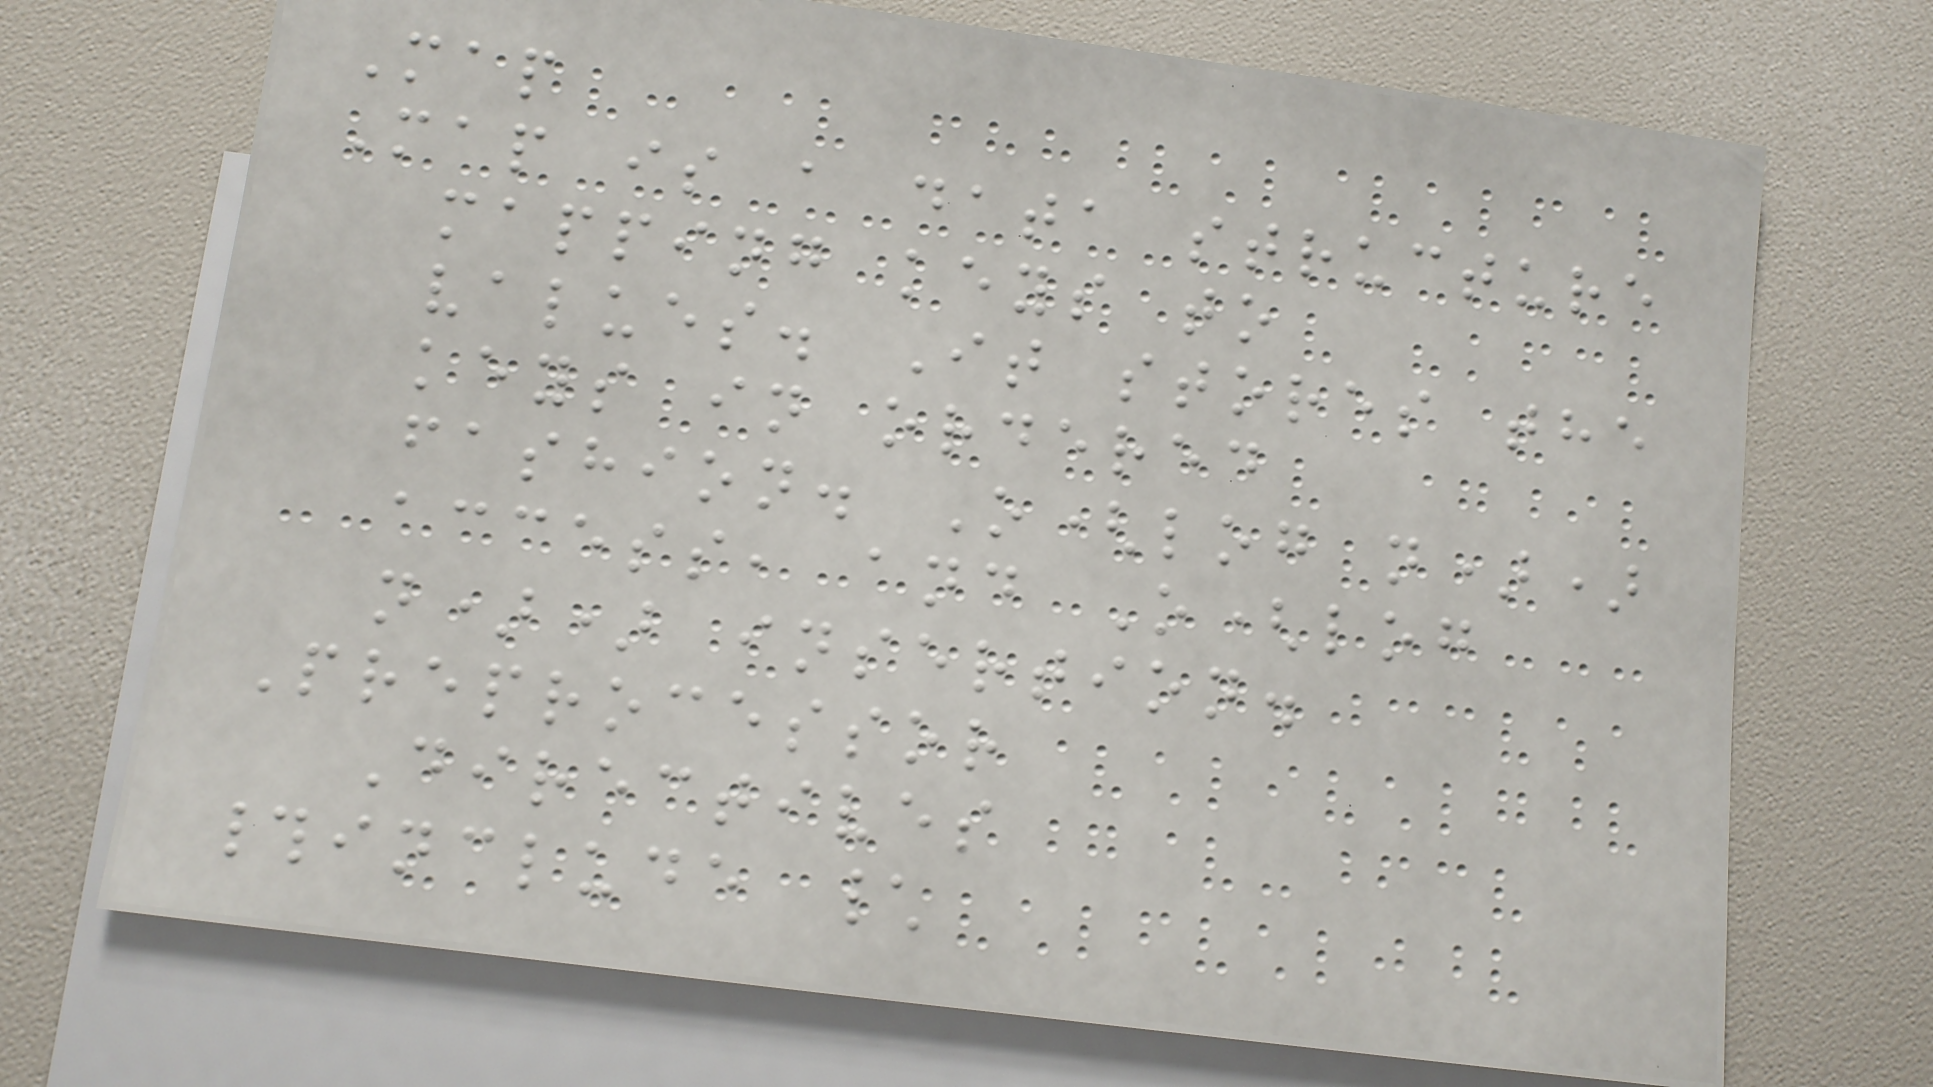Map
Map is a data structure
mapping keys to
values. It stores the
keys in ordered
fashion. O(log n))
access, and O(log
n)) insertion.
Preprocessor
Directives
#include \
